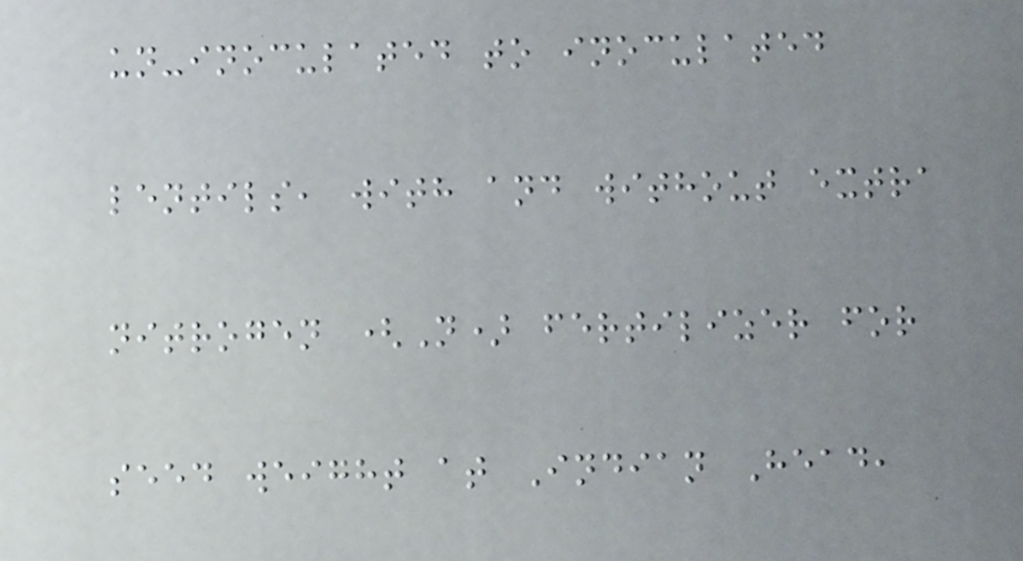un-inoculated to inoculated
lentils, with and without extra
nitrogen (N) fertilizer for
seed weight at Indian Head,
